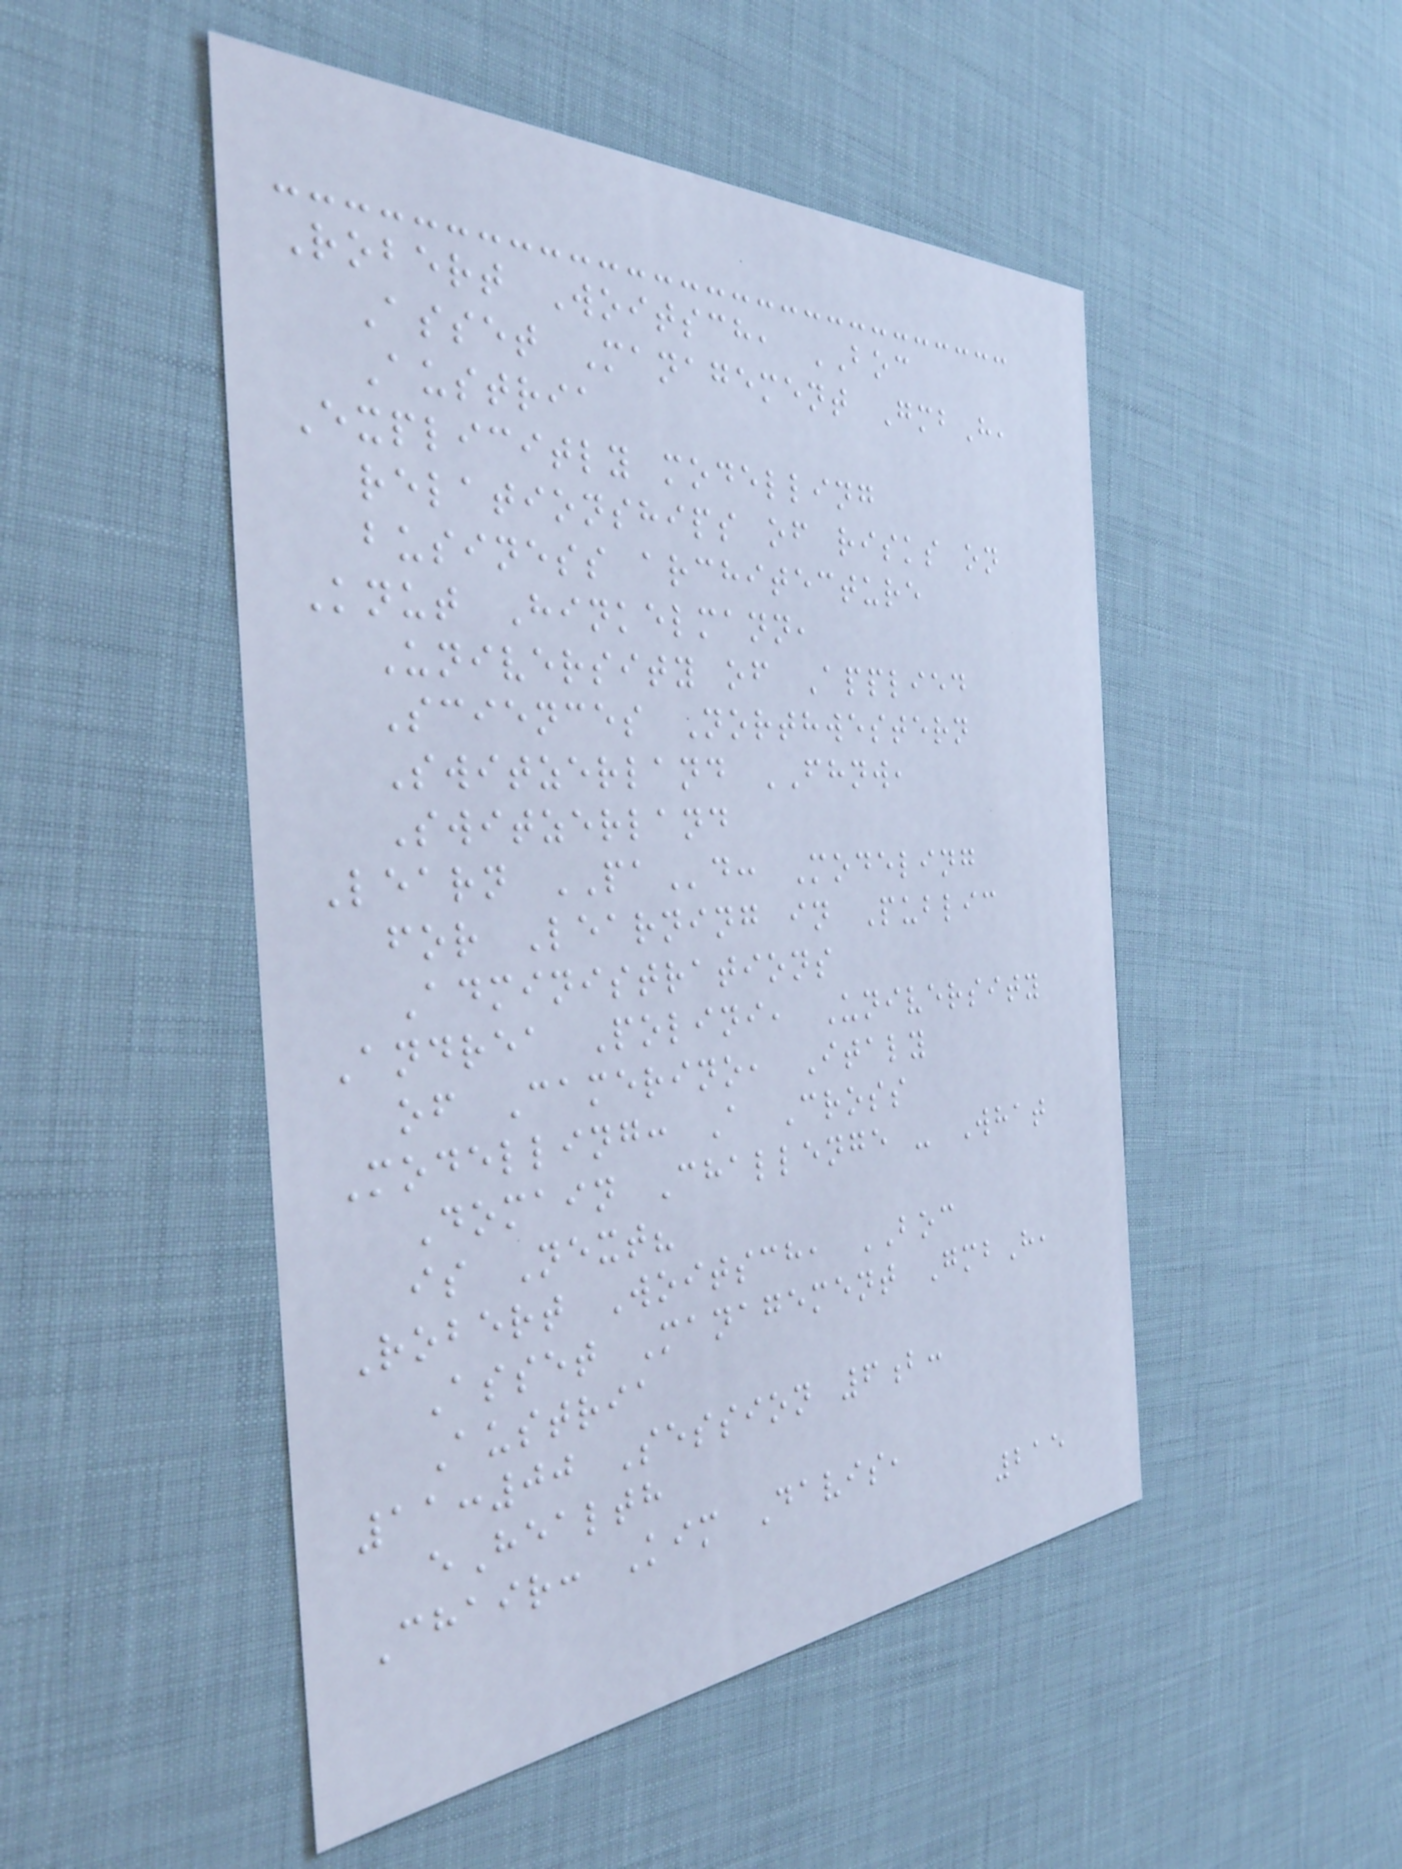Robert Woitsch, BOC
Asset Management GmbH,
Austria
Explicitly modelling
relationships of risks on
business architecture
Knut Hinkelmann,
University of Applied
Sciences Northwestern
Switzerland FHNW,
Switzerland
Learn PAd: Modeling
for Learning in Public
Administrations
Andrea Polini, University
of Camerino, Italy
Modelling: A Cross
Domain Challenge - What
is Next?
Robert Woitsch, BOC
Asset Management GmbH,
Austria
11:00 Session 6b:
eHealth
Chair: Kim Davis,
215
